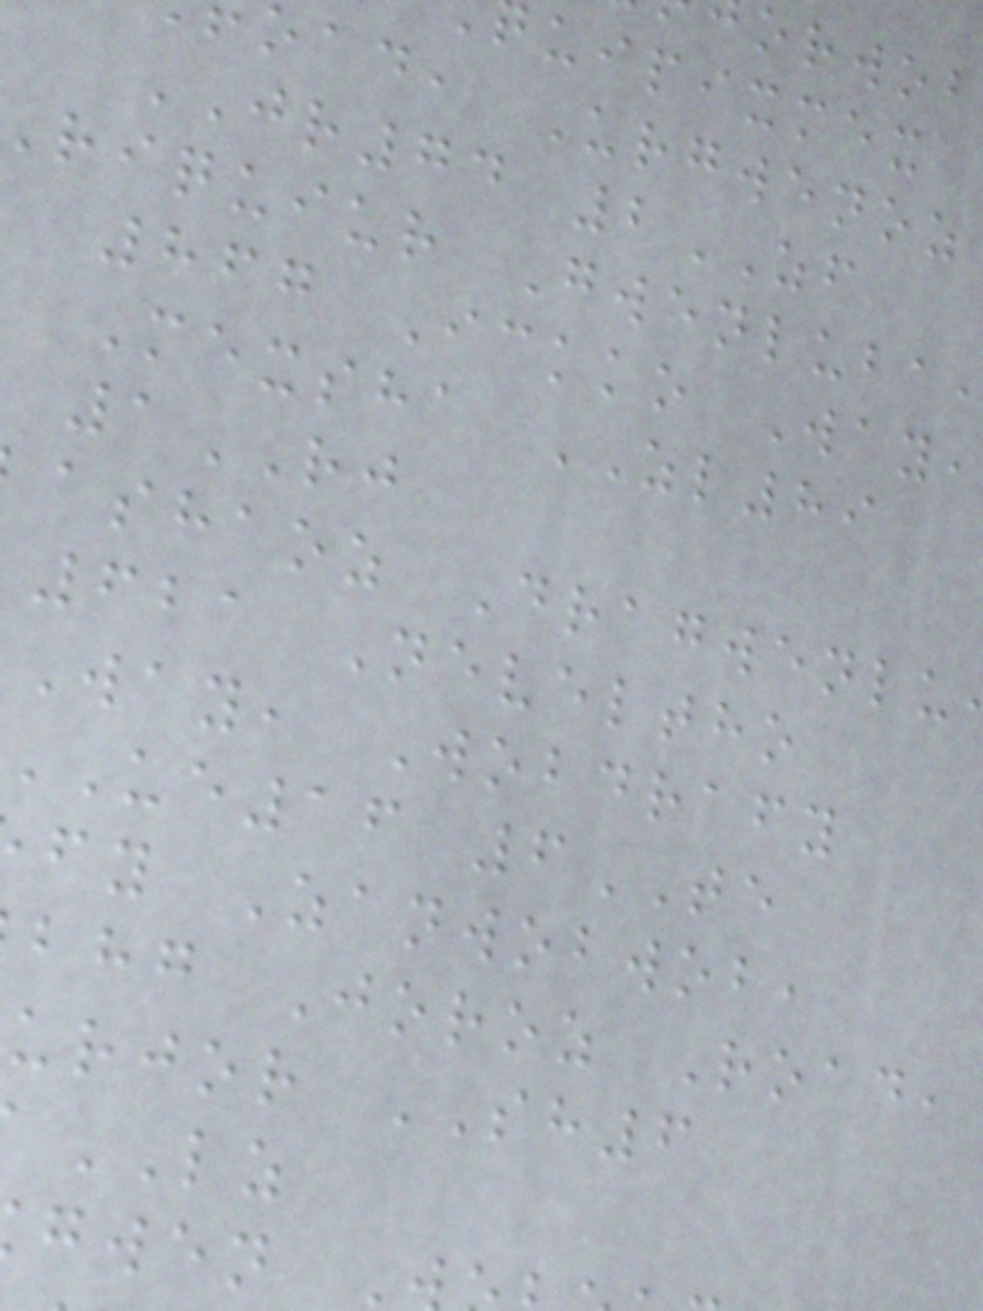uipixmex
oad, Urgwenoz
JR74 2ZF
riquiur Gwenluba
867 Ickko Way,
Mexsha ZL89
1RJ
ashaoz Dragwenlu
621 Neveltho
Way, Wobdrafy
ue16 6TE
fy Zanwobwob,
bhg Joroz Road,
urjor SH6
LZ
